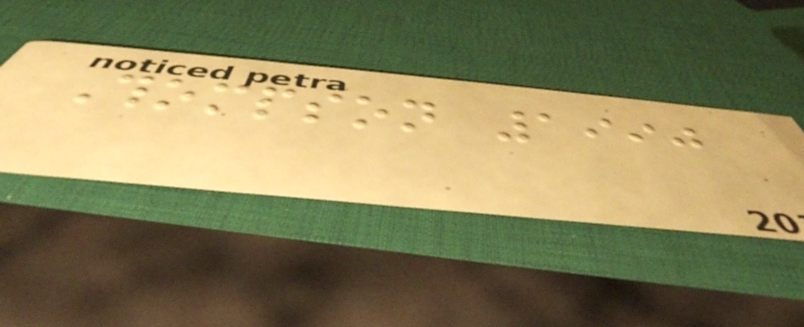Thompson 1990
